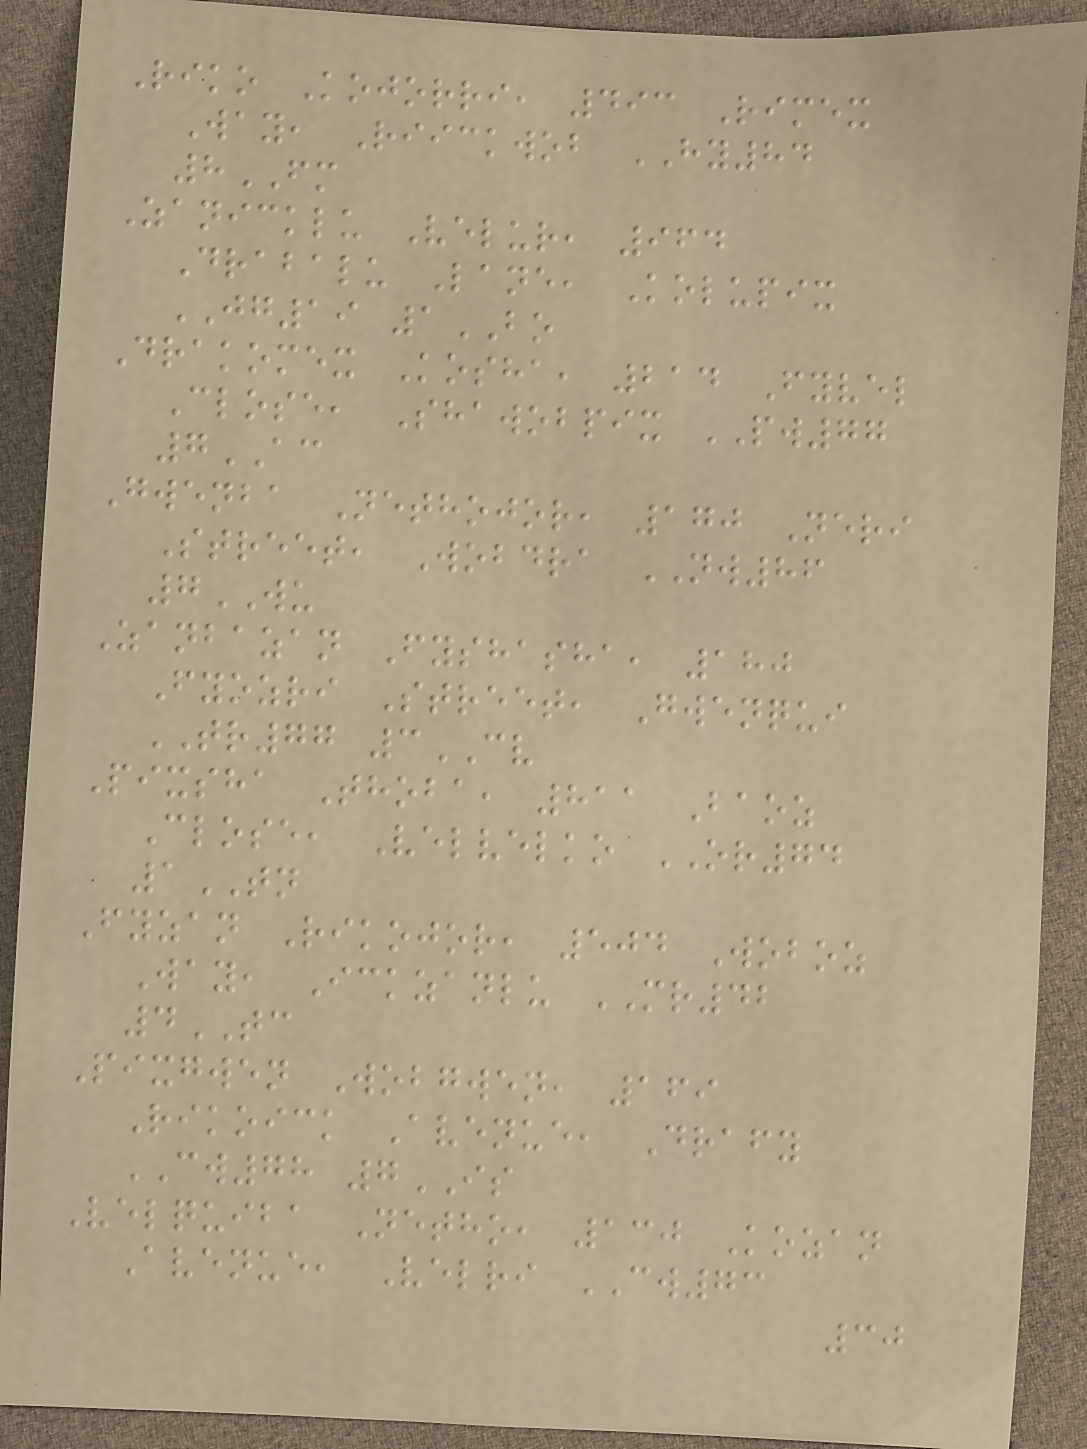Riko Kojorri, 493 Rimex
Way, Riickwob HY84
8FM
Zanicklu Velur, 964
Drabalu Lane, Kolupix
JG19 1BO
Drakomex Kosha, 214 Fyvel
Close, Shawobpix PW77
7AC
Gwenba Nethojor, 170 Neri
Street, Wobdra NW86
7WU
Zanbazan Fyshasha, 180
Fyozri Street, Gwenqui
TR77 3CV
Pixsha Thoba, 811 Baoz
Close, Velvelko OR74
1TN
Fyzan Rikojor, 504 Woboz
Way, Ickzanlu MR42
4TC
Pixgwen Wobgwen, 169
Rikoick Avenue, Drafy
CW78 7IS
Velquiba Netho, 130 Kozan
Avenue, Velri CW73
30
